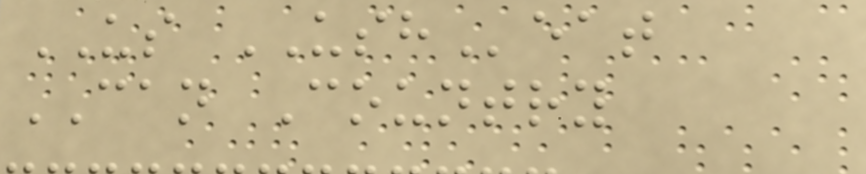US USHeat
CAN Country
